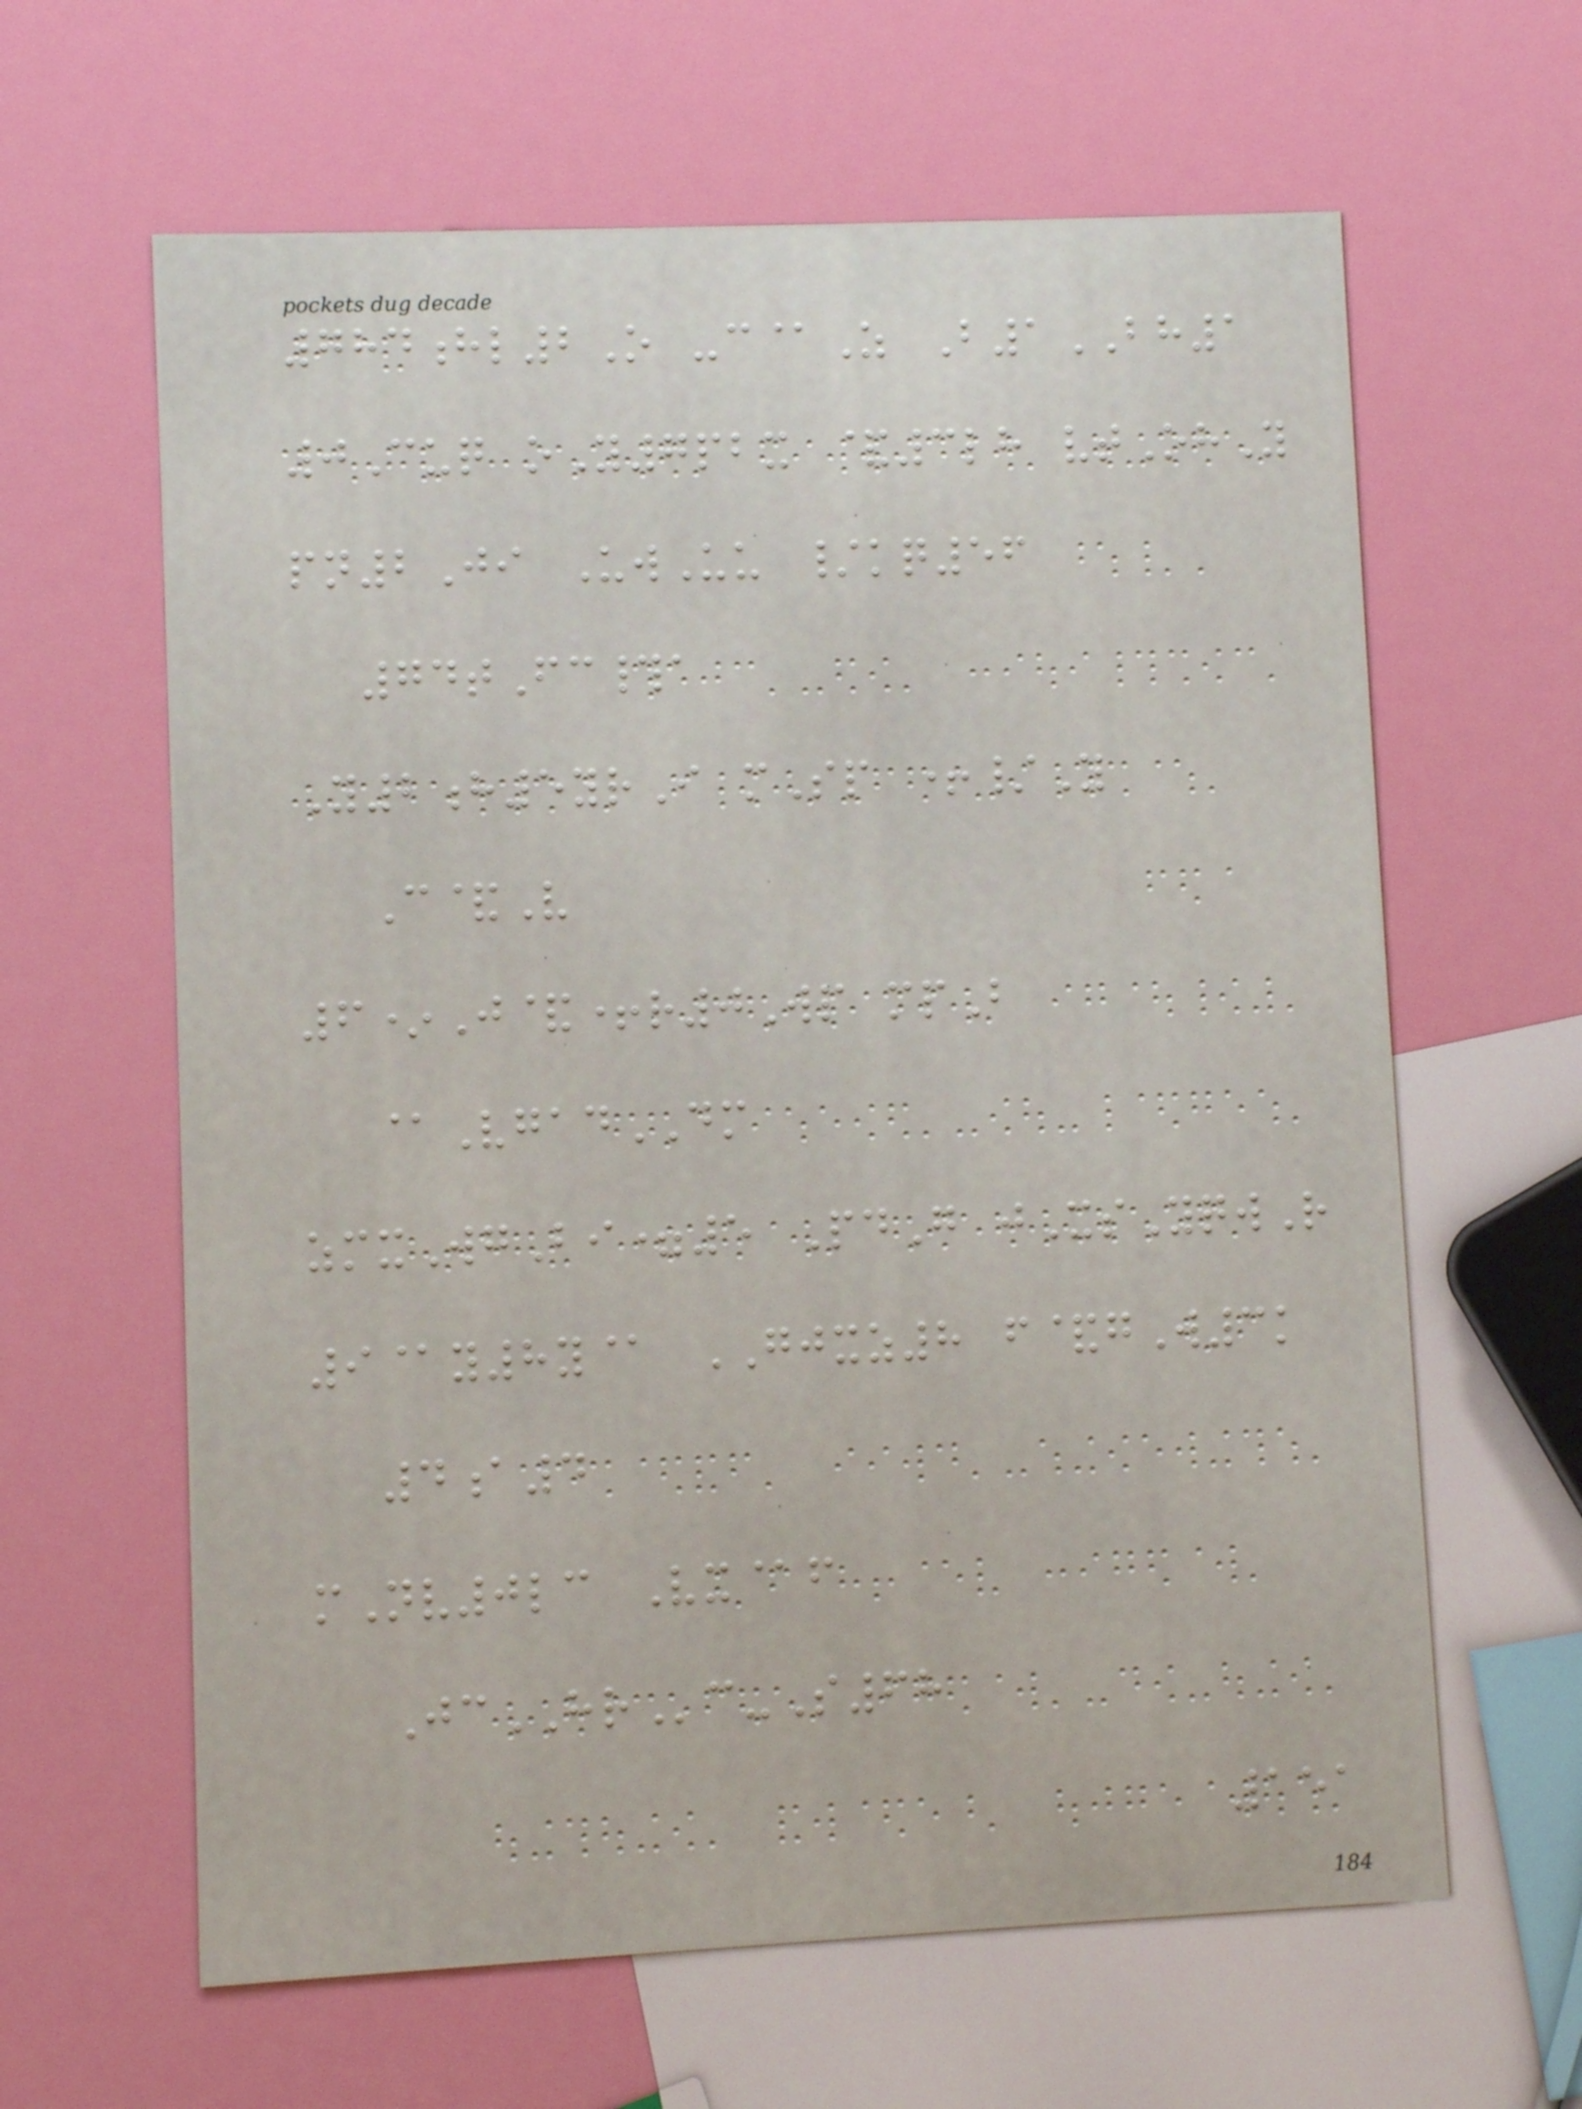784hl2O -c@Z B1BH1
0Cuq oY7pbx &3lh vtOhY
pn2Ji UwUu /kq56
74tFc#a
Y2h5yrI mSp +/Y
C&V
6*J&+r0Wp mpB
@VgadDM
zmxWgBi=5 PdG jXsYqwR
9@y8y@ GJXZ8 f&gW3k
4a4
mNv0lc Vx@f
JcHRc-S68
151
